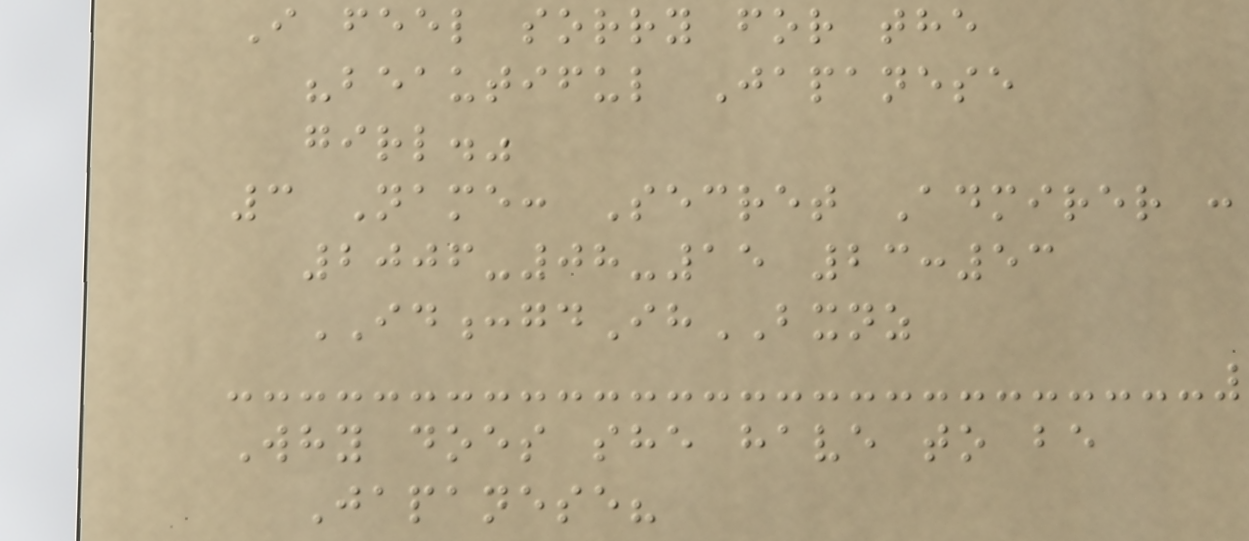I feel sorry for the
"beautiful Japanese
girl."
3 Name: Secret Admirer :
2006-08-15 23:53
ID:gdIhBXNZ
Why does she have to be
Japanese?
